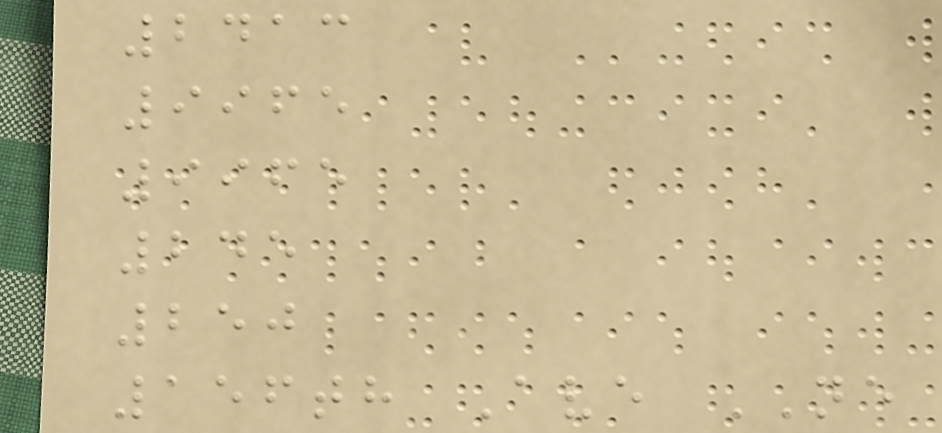2413
9965
9965
245
250
156th Ave NE
